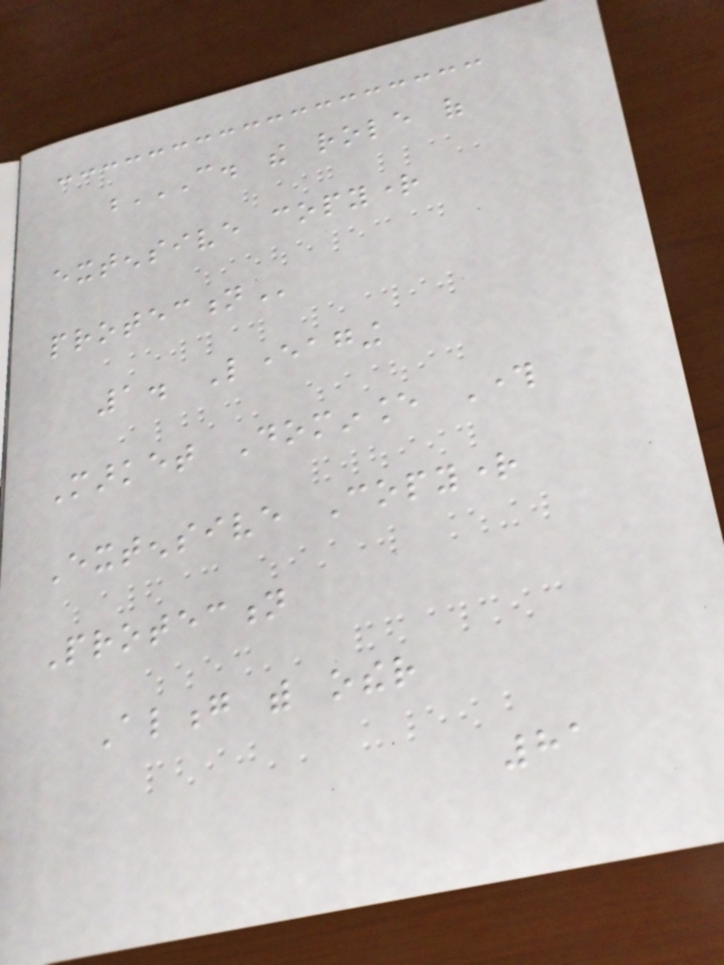C. THE ROLE OF
EXTENSIVE COPYRIGHT
PROTECTION
1. Leveraging
Market Dominance Through
Extensive Copyright
Protection
Along with other
81
